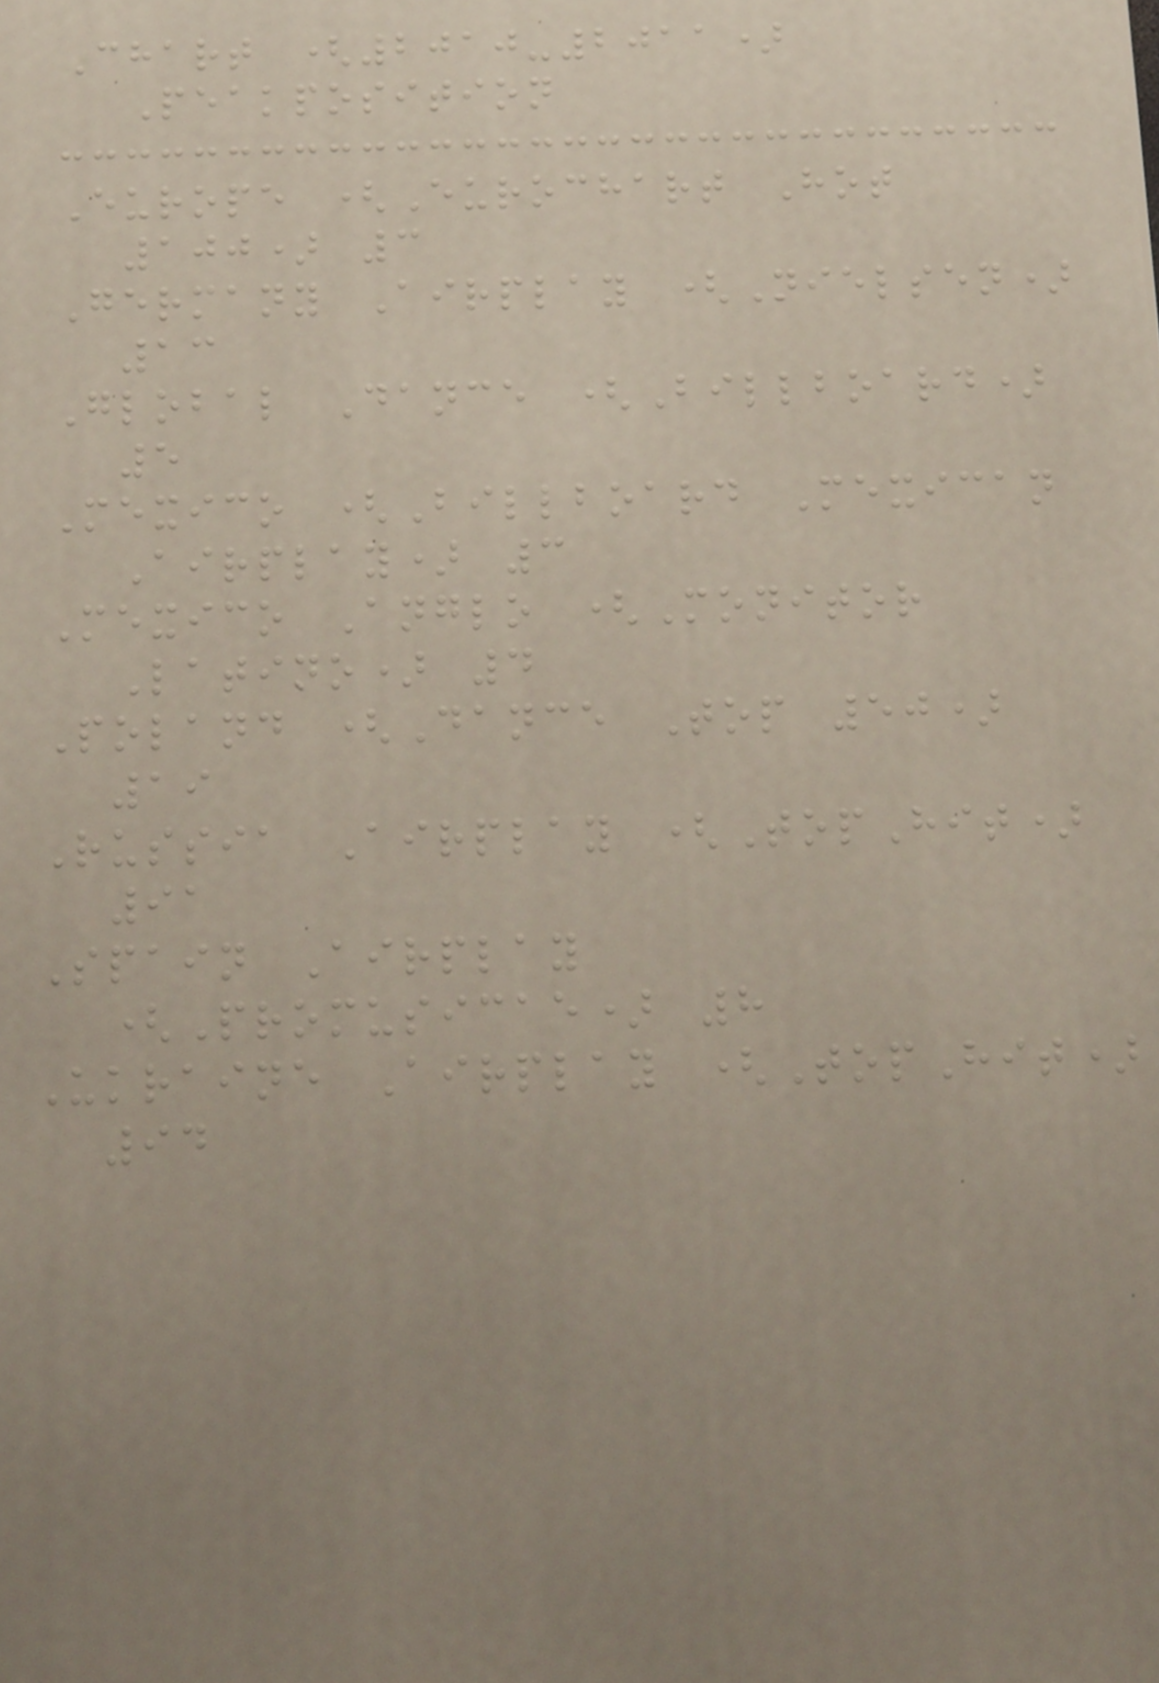Chart (2010-2011)
Peakposition
Europe (Eurochart Hot
100) 3
Germany Airplay (Nielsen)
13
Global Dance (Billboard)
5
Mexico (Billboard Mexican
Airplay) 3
Mexico Anglo (Monitor
Latino) 4
Poland (Dance Top 50)
19
Russia Airplay (TopHit)
91
Spain Airplay
(Promusicae) 8
Ukraine Airplay (TopHit)
94
